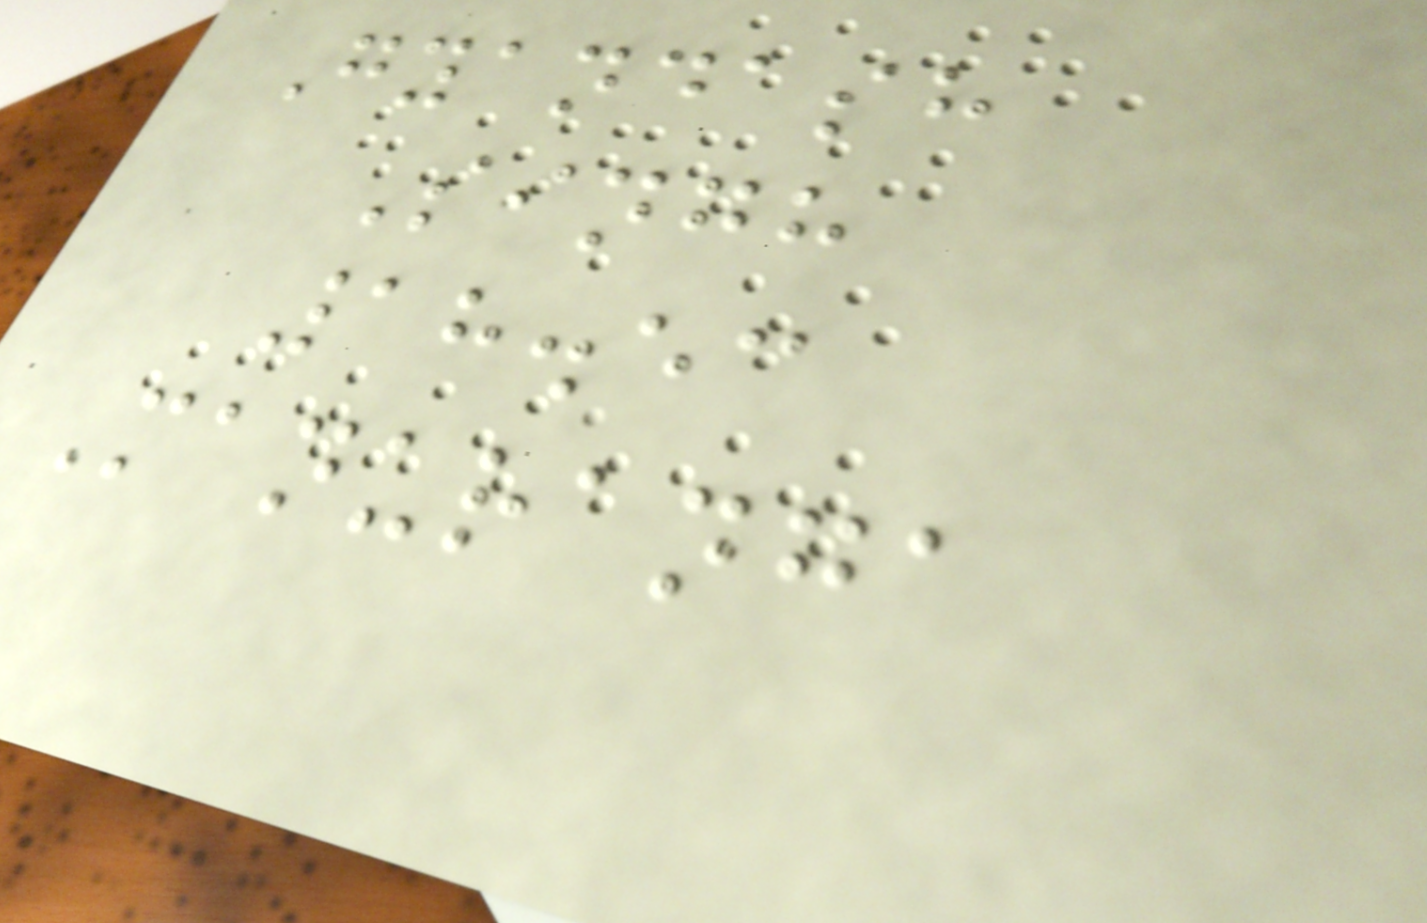Gyandash
Singh
18.53
Manuranga
